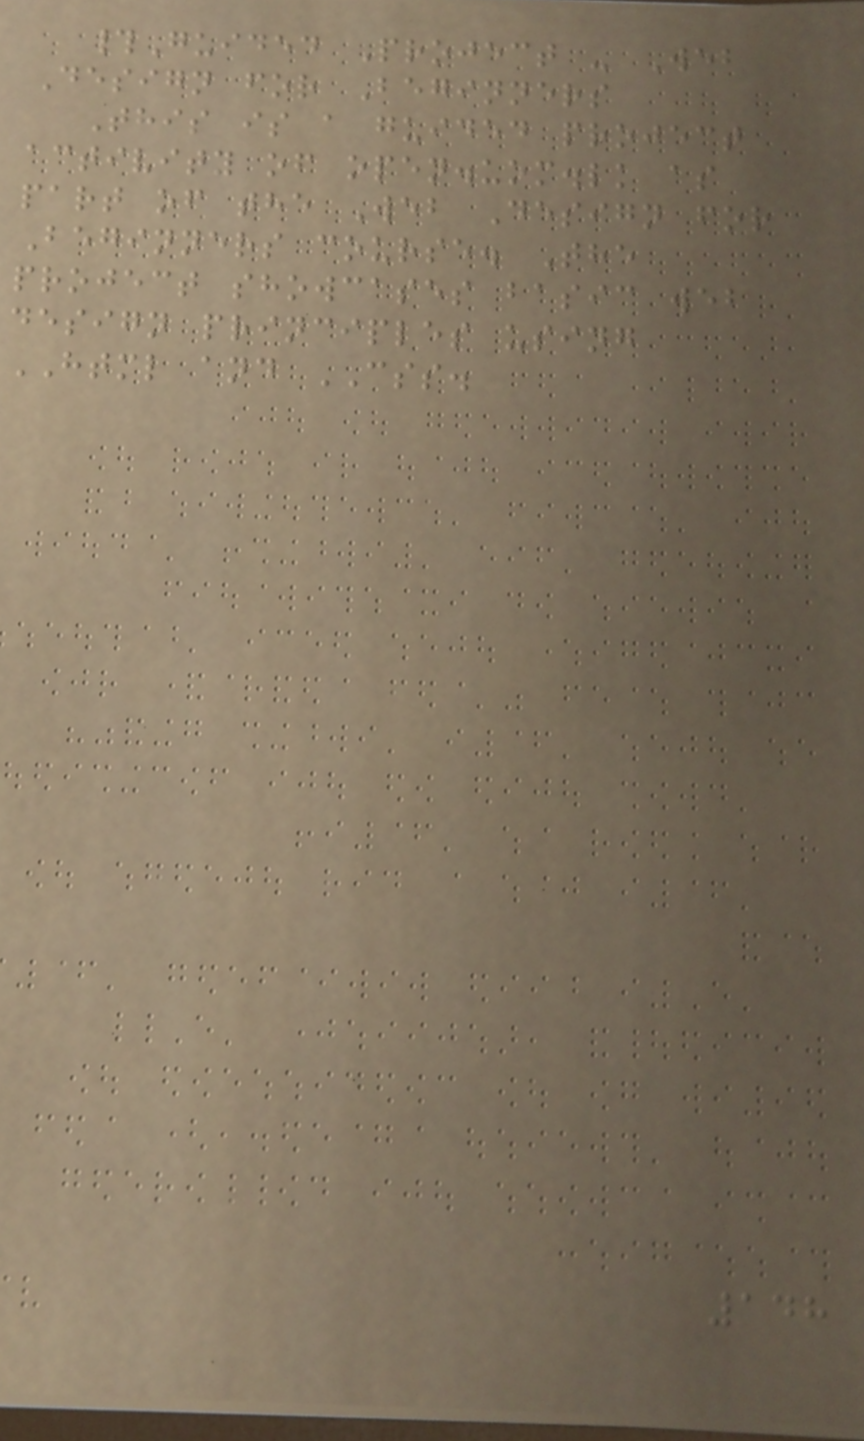#Guided Project - Web
Design for Beginners
This is a guided project
activity of open.uom.lk as
part of the Web Design for
Beginners course. The
project showcases basic web
design principles using
HTML and CSS.
148
